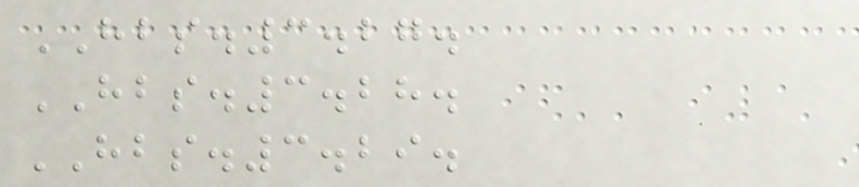HBS.3.27.
HBS.3.28.
HBS.3.29.
